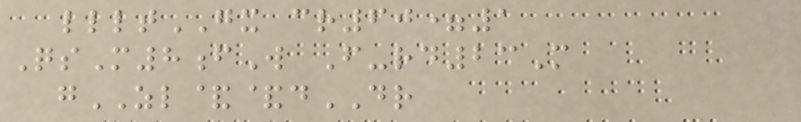llltGX cr60=1
QsM8fW F-rd23M
gZL&&dDR
